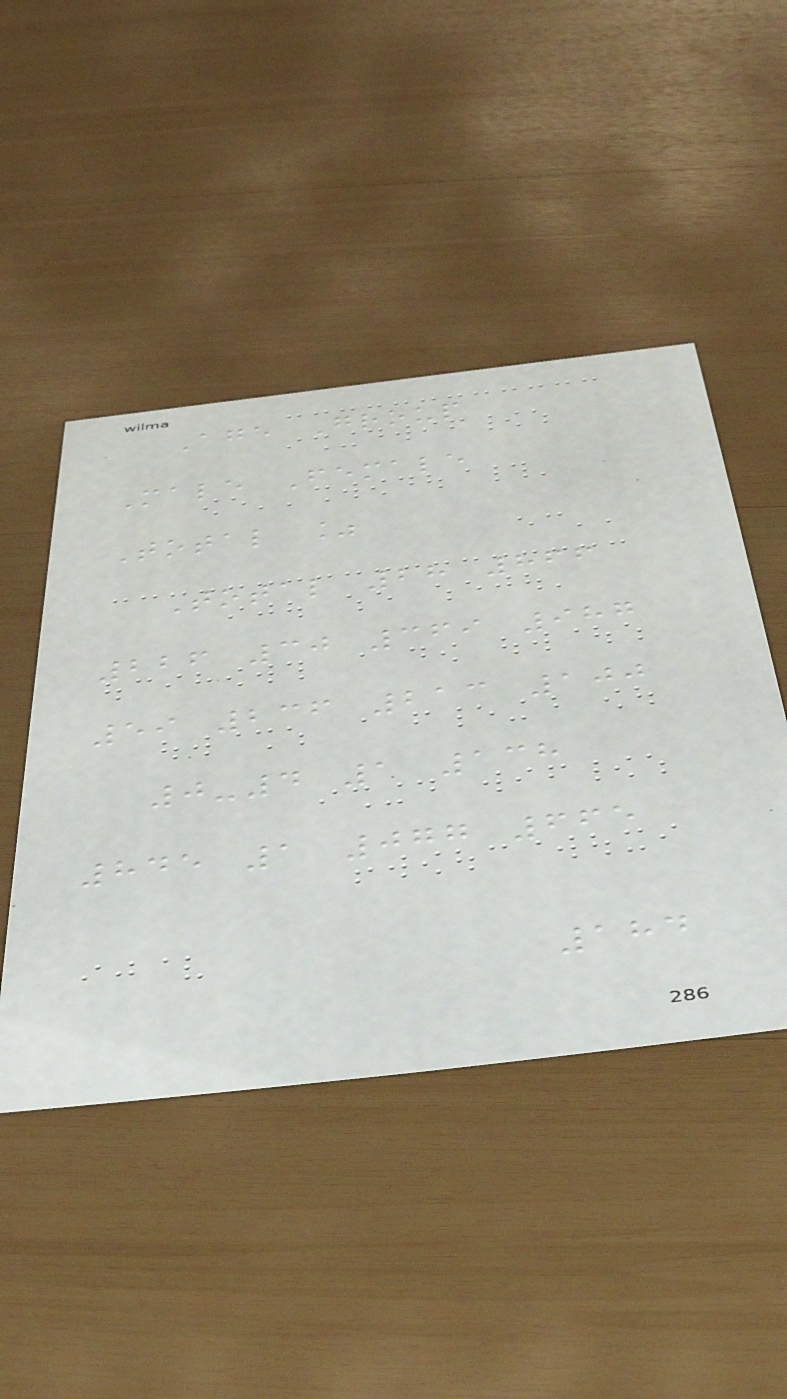Age Group
Male Female
Total %
Total 28 866
226 30 369 987
59 236 213 100
0-4 1 138
845 1 077 665
184
